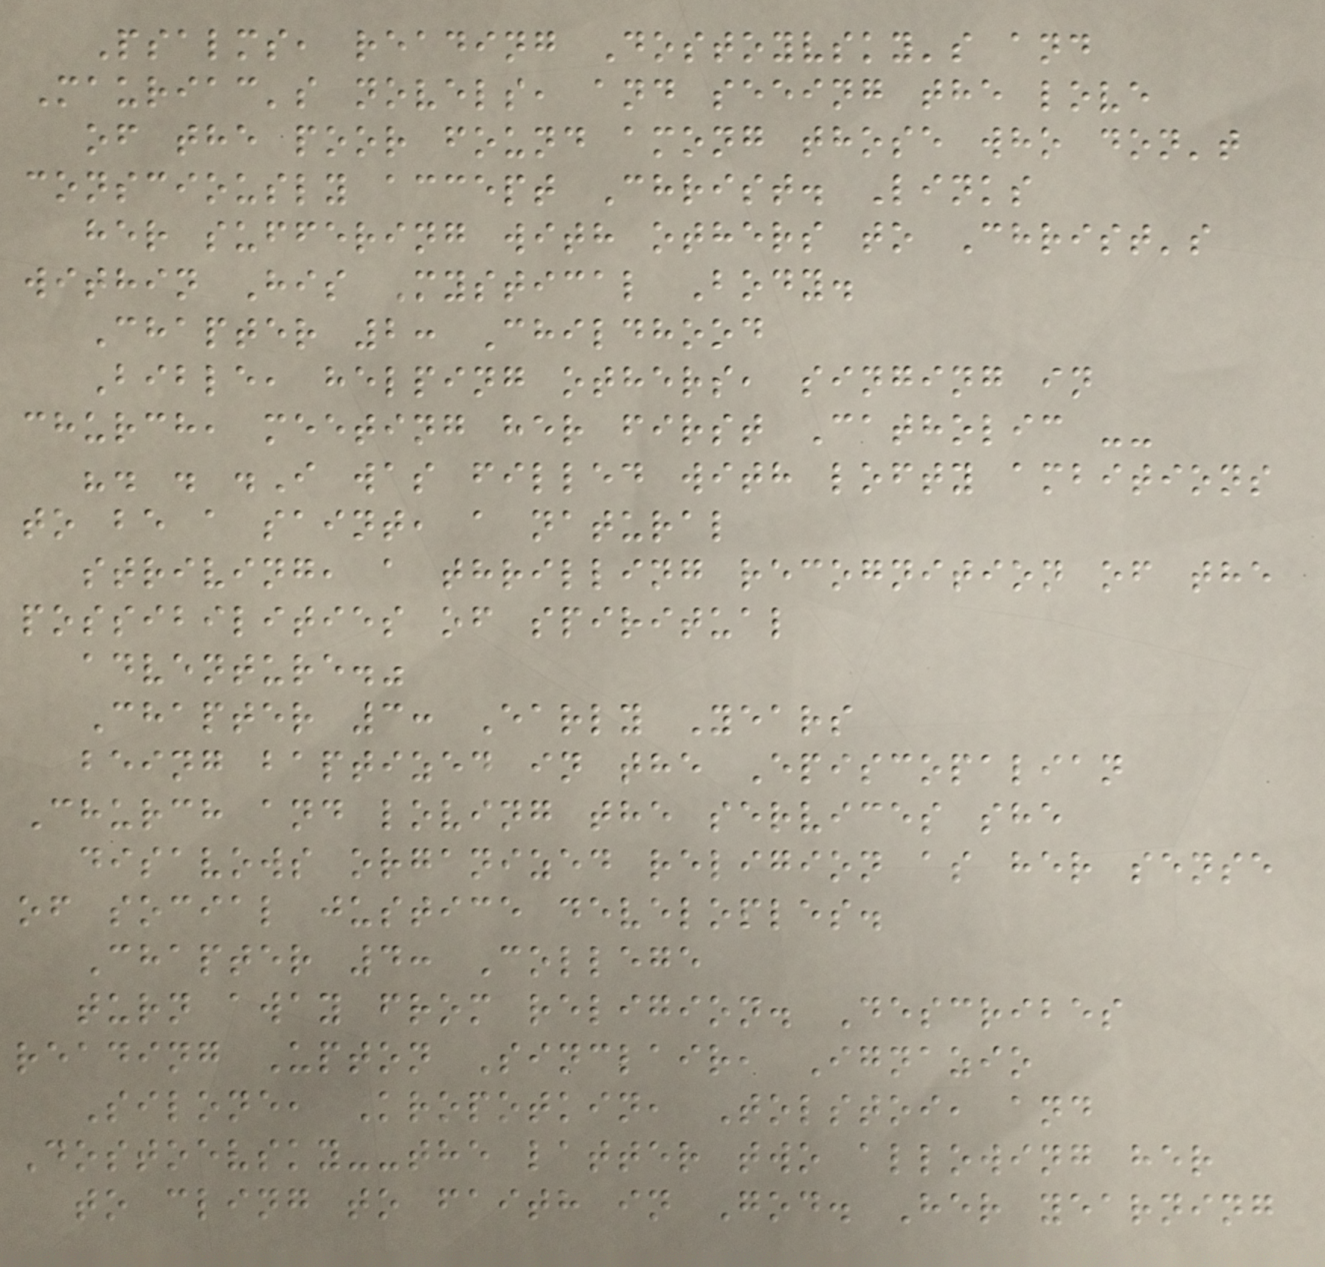Psalms, reading Dostoyvsky's and
Mauriac's novels, and seeing the love
of the poor found among those who don't
consciously accept Christ. Links
her suffering with others to Christ's
within His Mystical Body.
Chapter 2: Childhood
Bible, helping others, singing in
church, meeting her first Catholic --
". . .I was filled with lofty ambitions
to be a saint, a natural
striving, a thrilling recognition of the
possibilities of spiritual
adventure."
Chapter 3: Early Years
being baptized in the Episcopalian
Church and loving the services she
disavows organized religion as her sense
of social justice developles.
Chapter 4: College
turn away from religion. Describes
reading Upton Sinclair, Ignazio
Silone, Kropotkin, Tolstoi, and
Dostoevsky--the latter two allowing her
to cling to faith in God. Her yearning
